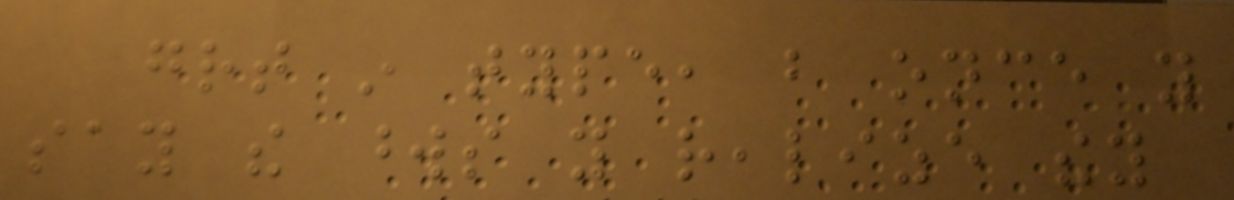great in type, but once you
say the words you realize they
